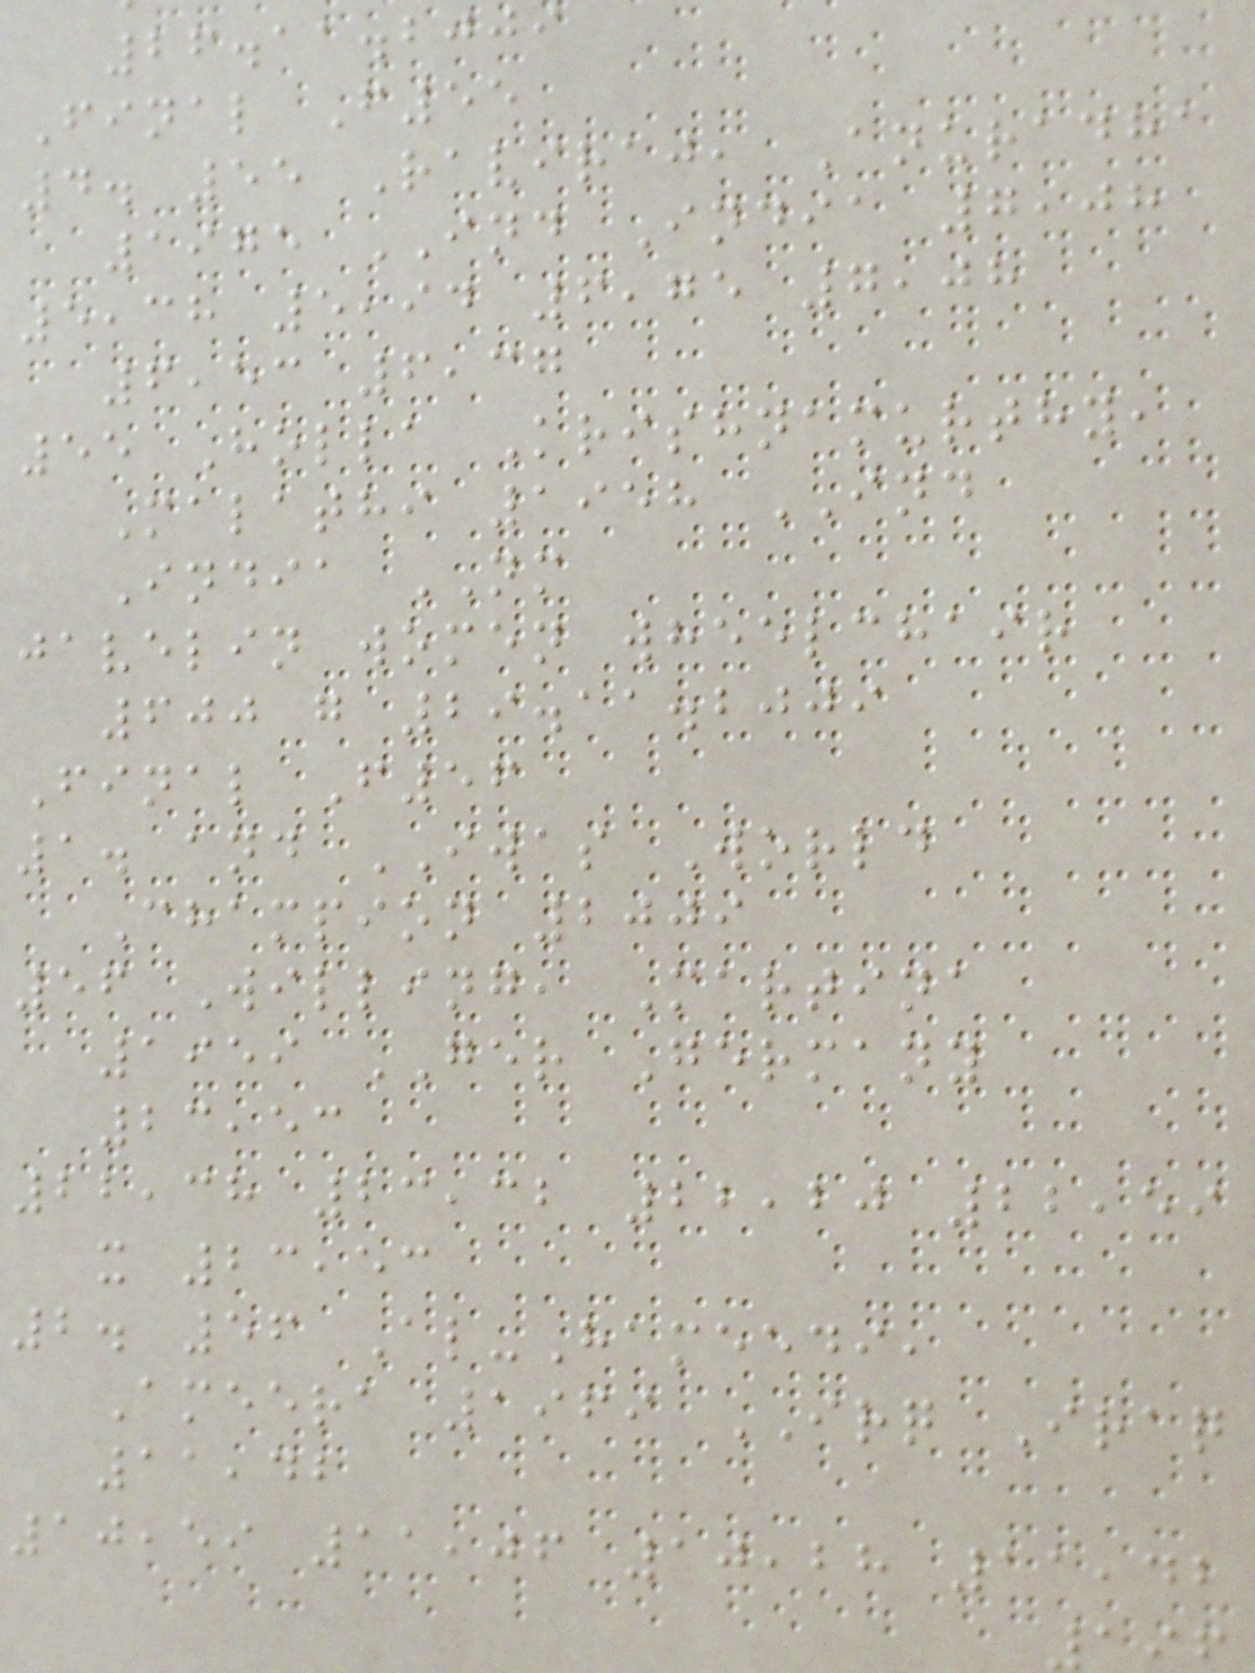26.11.2009
Final F55
4. 55 Raviraj, Anuradha
1975 IND India 7,08
5,38 5,94 6,75 7,08
6,53 6,37
55 Holla Krishnamurthy,
Malathi 1958 IND
India NM
javelin women wheelchair
600 g 29.11.2009
Final F56
1. and IWAS World
Champion 2009
56 Willing, Martina
1959 GER Germany
23,53
22,38 23,32 22,20 22,59
x 23,53
2. 56 Al-Hameedi,
Ameera 1969 IRQ Iraq
11,42
10,59 11,06 10,28 11,42
